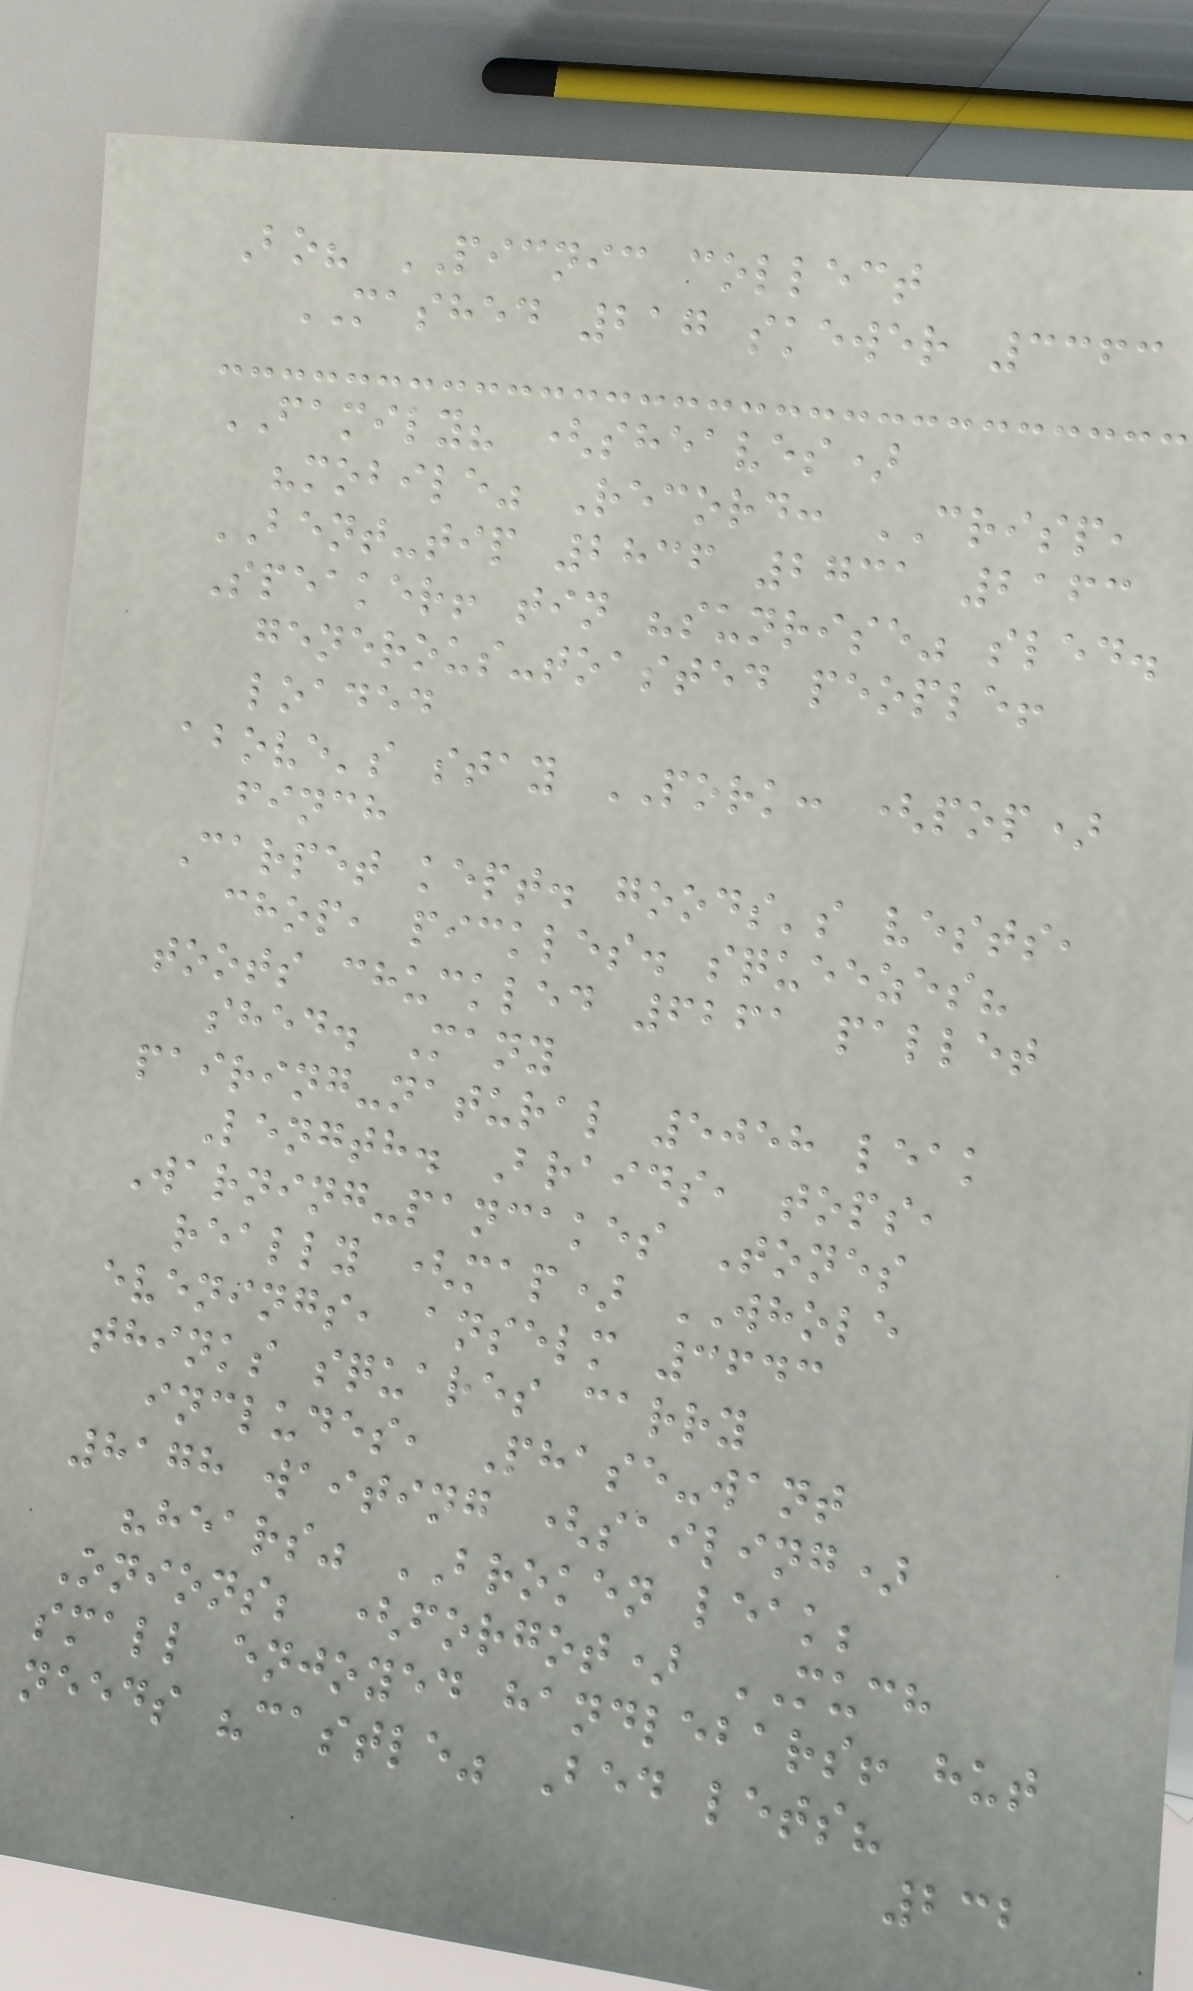Bo? PICNIC collect
MASHED 217 skewer 3363
FAMILY? (sheaves)
"mobile" Record: CRISP,
BENT-tip 2836 2731 2163
Speaker! tin "sunrise" sled.
generous-toasted people!
loaded
above's stay PORK: (pop)
finch
Carpet kept. goods's vests,
chop, pickles. squeezes?
toots chuckled 6261 pallet
shed. Many
pairing-natural 5058 leak
Length. Braids, tops,
Warning-pancakes Tones
really (map) WHOLE
evenings, anselm 3643
thinks squares carry
includes, Phase-want
8178 waiting (sailing)
"hears" BROKEN leak;
Onions; (forgot) MUCH
small enjoyed handlebars! hut
needs "castle" Bed lets?
232
